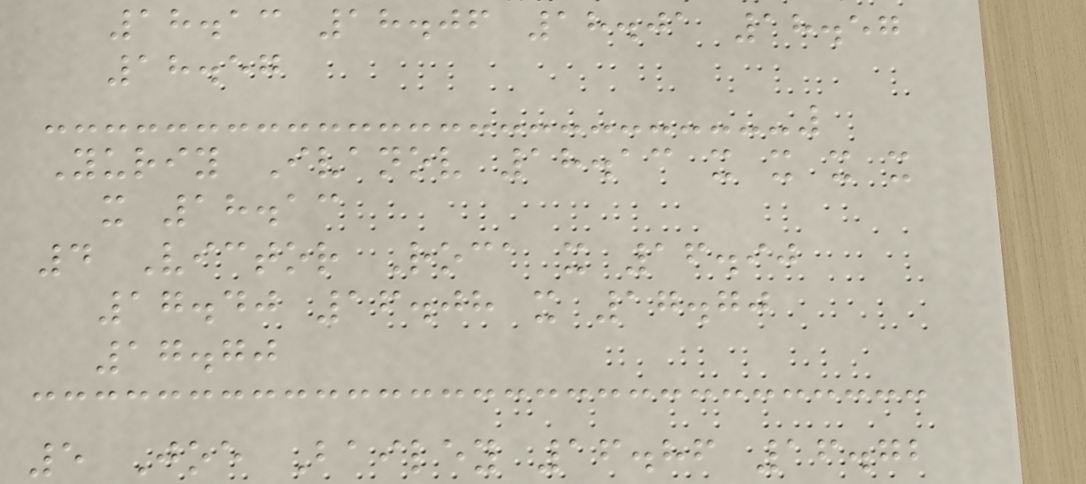18.13 18.06 18.01 18.57
18.57
Yuriy Ivanov 18.13 x x x x
x 18.13
4 Victor Roca x 16.90
17.40 16.08 x 17.70
17.70
5 Joe Bailey 16.86 16.72
